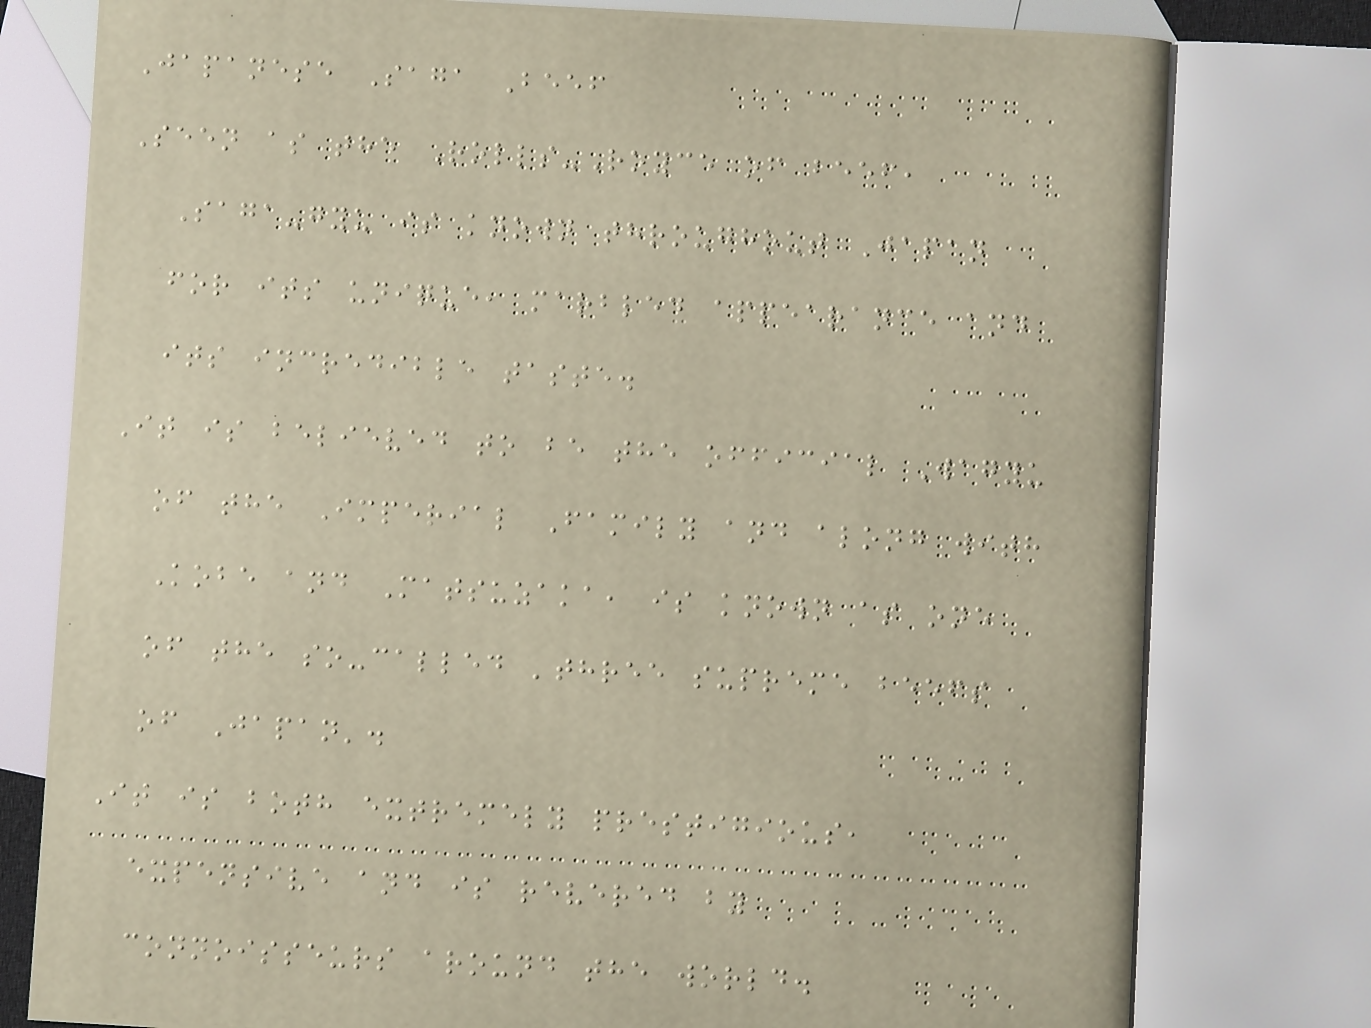Japanese Saga Beef
Seen as the Rolls-Royce of beef,
Saga-gyu is known throughout Japan
for its unique, marbled appearance and
its incredible taste.
It is believed to be the official Wagyu
of the Imperial Family and along with
Kobe and Matsuzaka, is known as one
of the so-called 'three supreme beefs
of Japan'.
It is both extremely prestigious,
expensive and is revered by
connoisseurs around the world.
